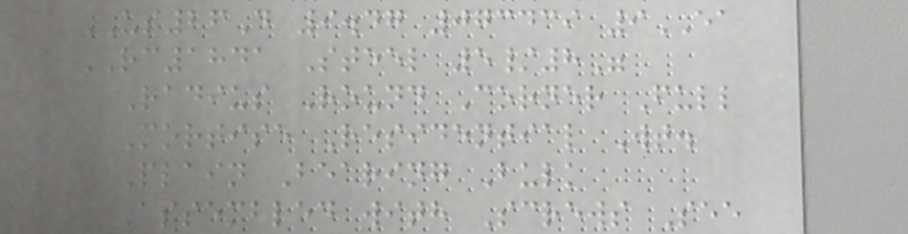US26D 9.47 073439 9EA
RC1841 Steel 5/8"
Radius Round Corner Full
Mortise Residential Wt.
Plain Bearing Bulk
Assembled with Screws See
